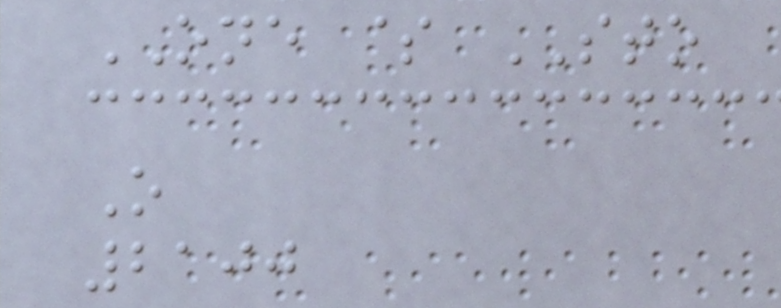ONE $ STO
O
2100
